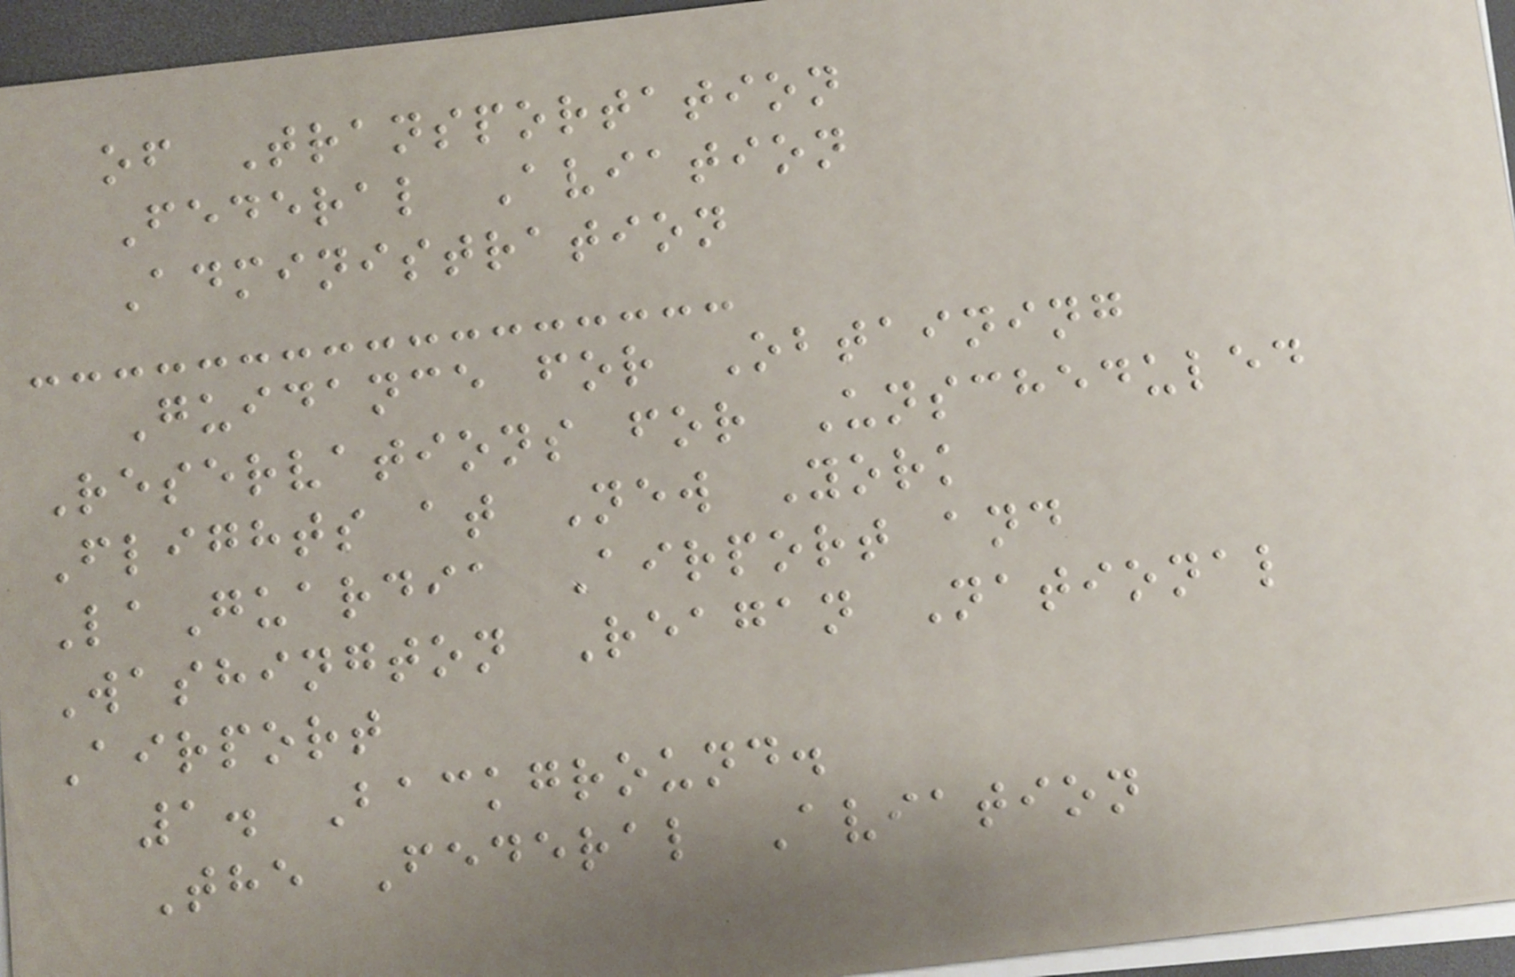of Transportation
Federal Aviation
Administration
Guidance for Obtaining
Reservations for Unscheduled
Flights at New York
LaGuardia Airport and
Washington Reagan National
Airport
1. Background.
The Federal Aviation
